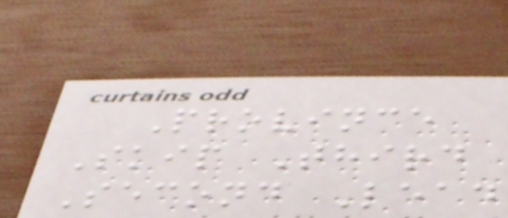Province
Skip Third
Second Lead
